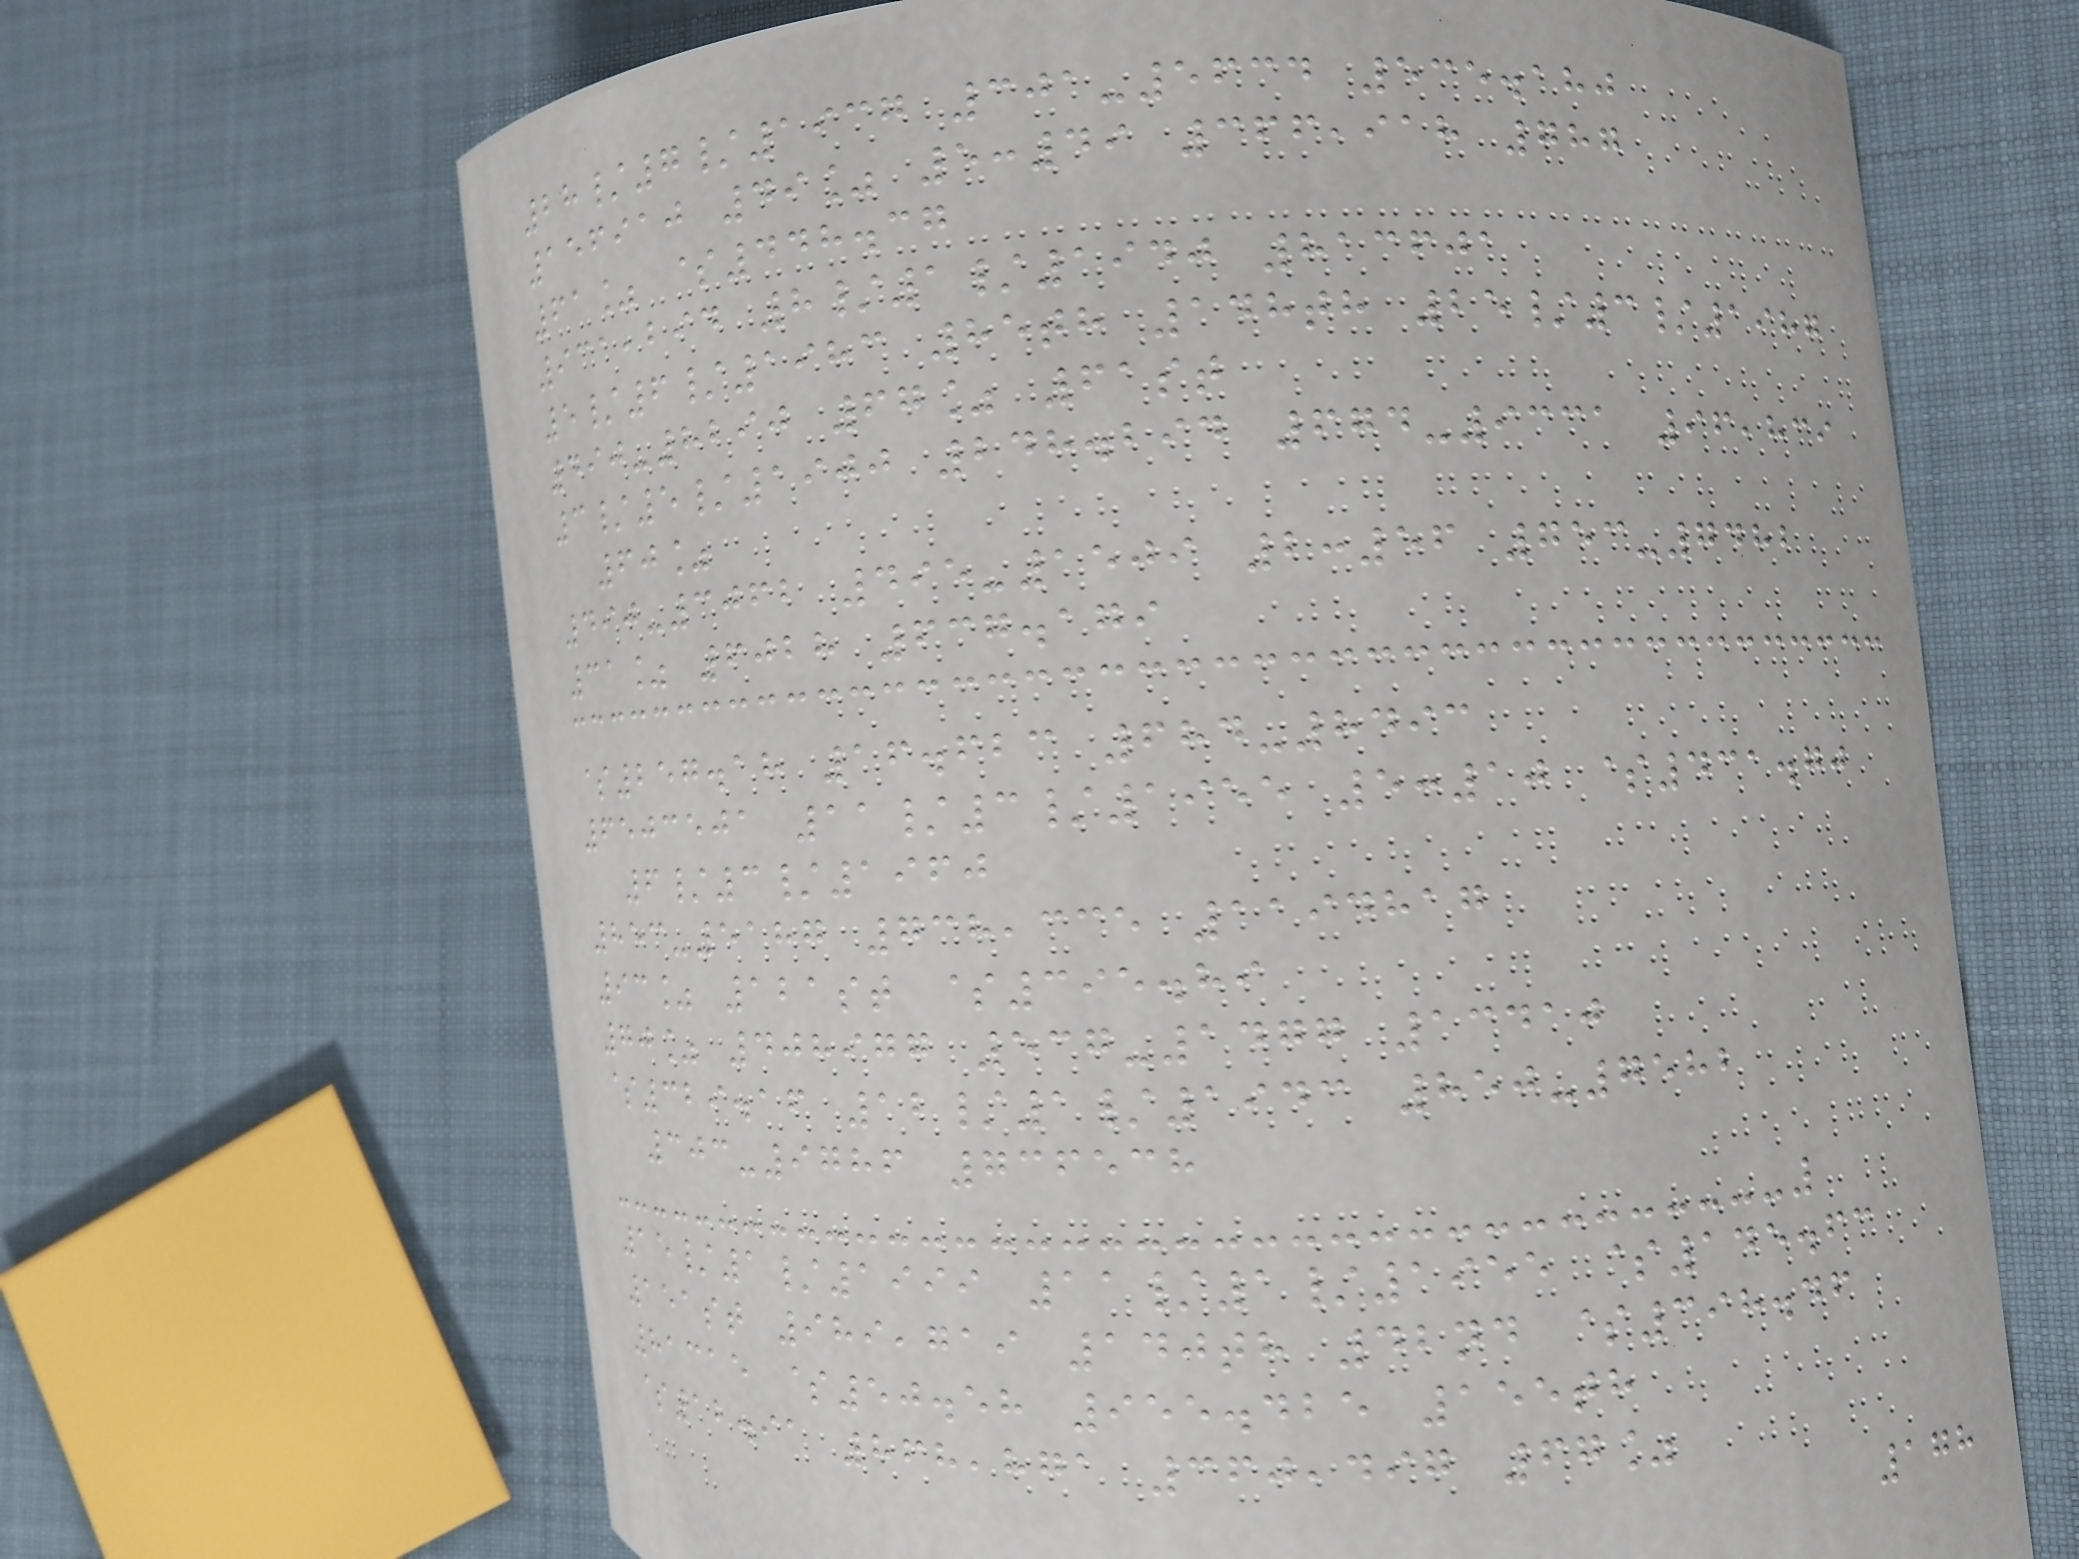28/7/1937 301-5634 535.180
156910 49% 5:49 366,918 787
61% $448.37
931,294 8/1/1940 813601
5/6/1983 85th 148th 25/3/1987
490-8290 67% 61st
3/5/1900 248.294 674-9331 96,839
60%
490-3062 495-1509 2:56 753-7482
31% 6028 637.179
$257.18 16.623 684-8493
6503501 11/3/1955 5:10 $431.70
6/3/1960
853-5187 738,335 1194817
93% 121st $395.89
70% 408977 537-1477 13410
$329.16 12/1/1943 850-7582
303-9786 736538
15/1/1999 11/1/1955 $145.63
151st 989,719 140th 42nd $398.46
81315 $50.58 955.425 155th
$12.91 868,871 360,497 67%
178
